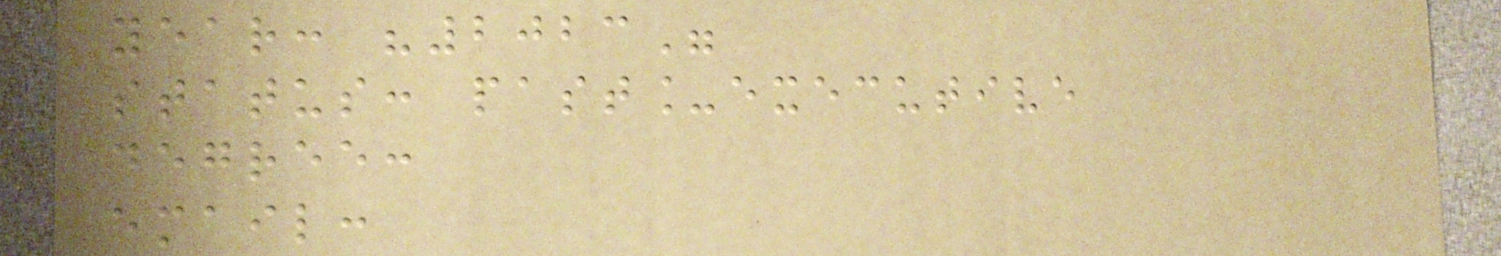year: "2023"
status: past_executive
degree:
email:
